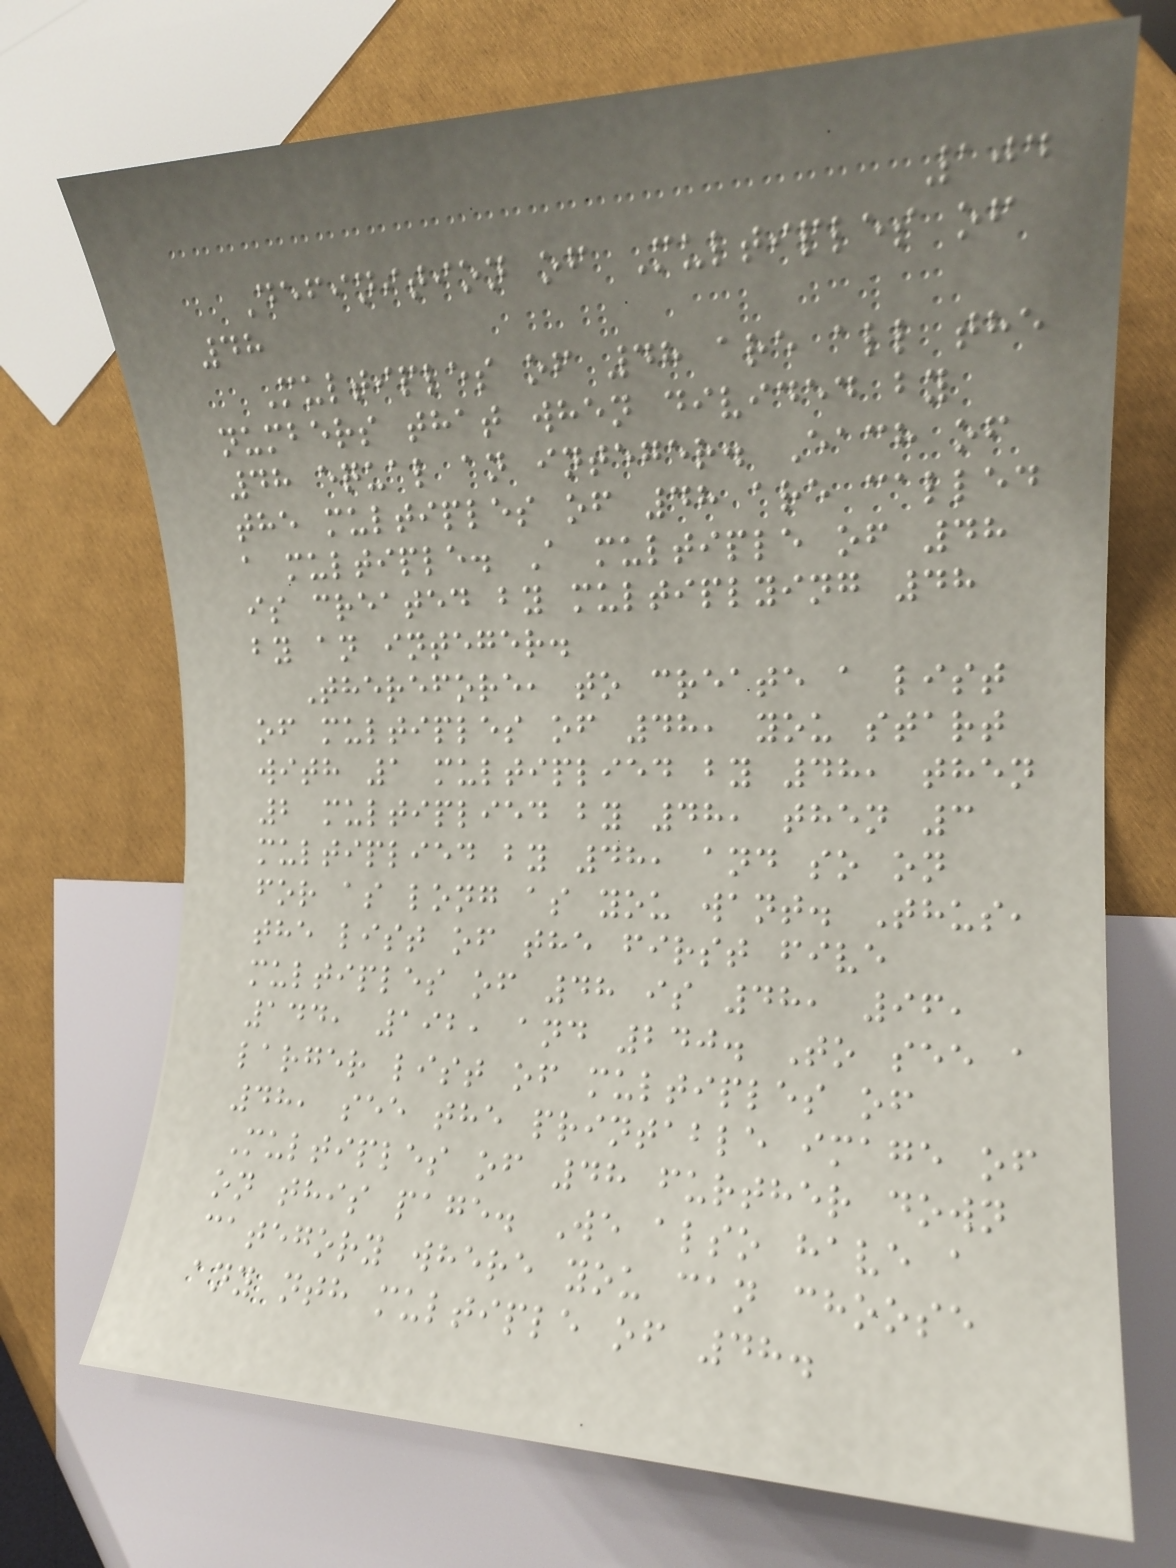104
Definition of Multiples of
48
Multiples of 48 are all the
numbers that when divided by
48 equal an integer. Each of
the multiples of 48 are called
a multiple. A multiple of 48
is created by multiplying 48
by an integer.
Therefore, to create a list
of multiples of 48, you start
with 1 multiplied by 48, then
2 multiplied by 48, then 3
multiplied by 48, and so on
for as long as you want. Thus,
the list of the first five
multiples of 48 is 48, 96,
144, 192, and 240. To see a
larger list of multiples of
48, see the printable image of
Multiples of 48 further down
on this page. We also have a
category where you can choose
any nth multiple of 48.
